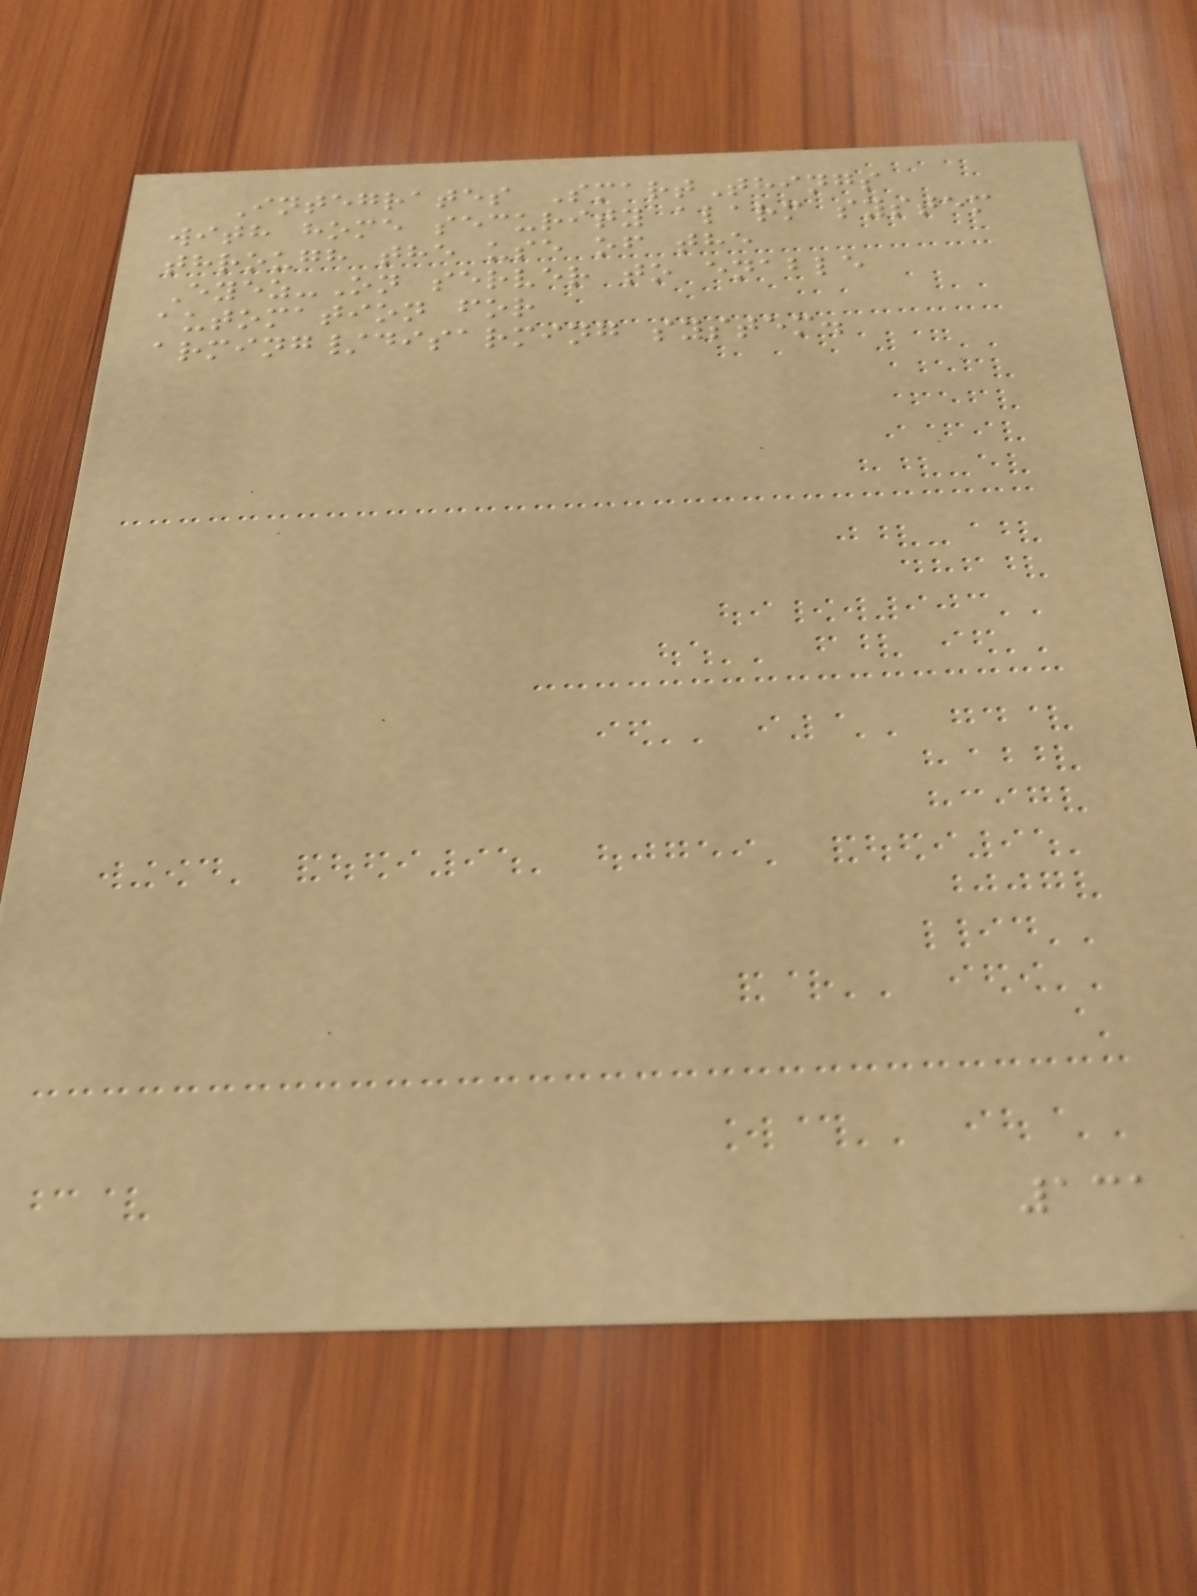Integrates SmartThings
with home security alarm system
through the use of the
Eyez-On server to enable
automation for
arming/disarming system.
131
